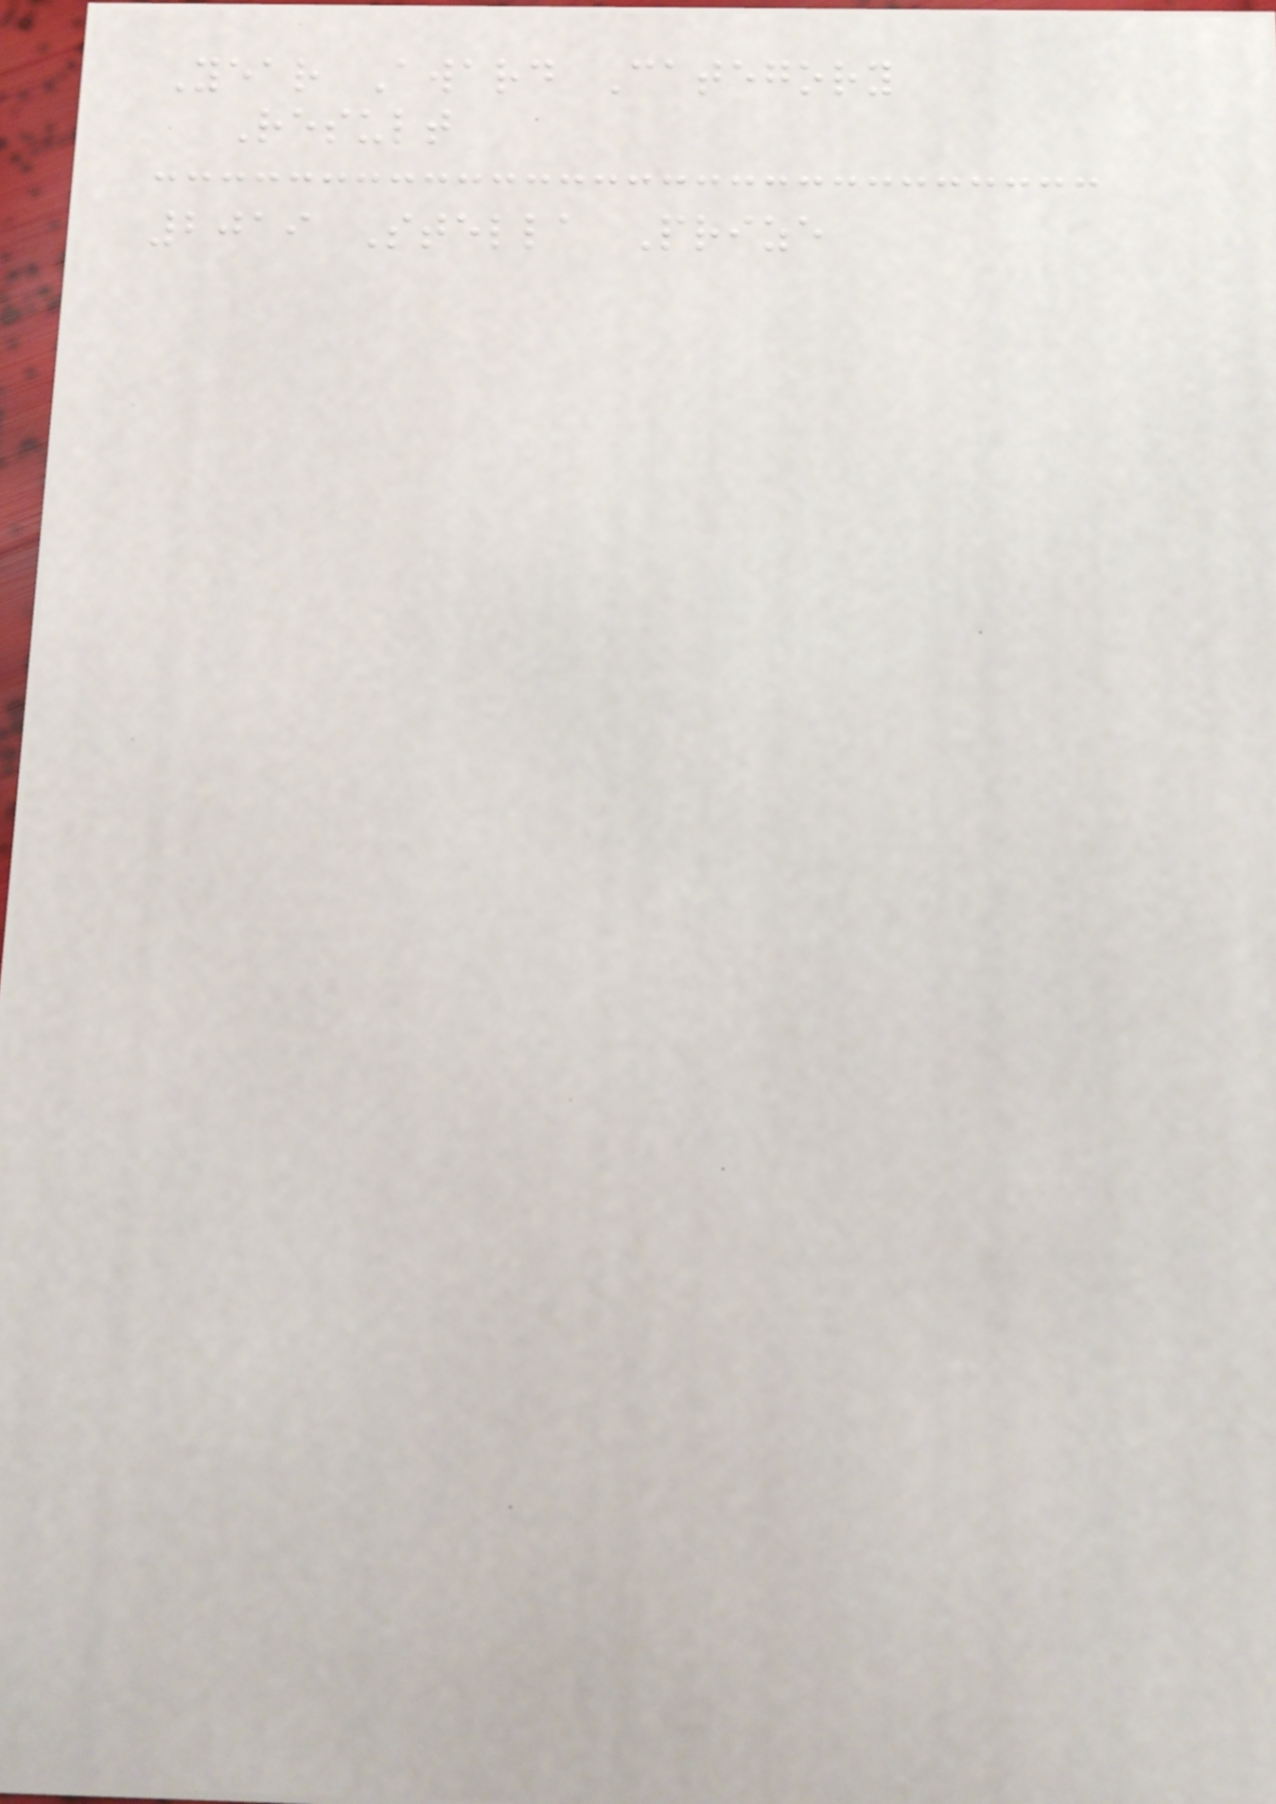Year Award Category
Result
2019 Stella Prize
